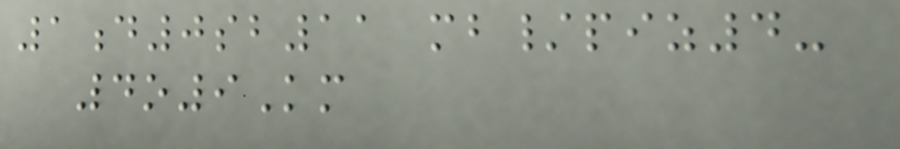1d0sb11 mb/piz4-
4o9Km
